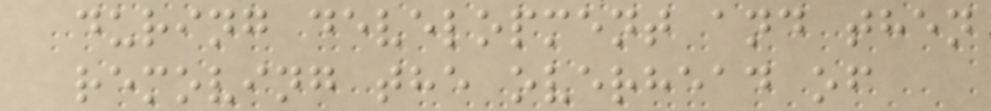during development and then
removing the overhead of
